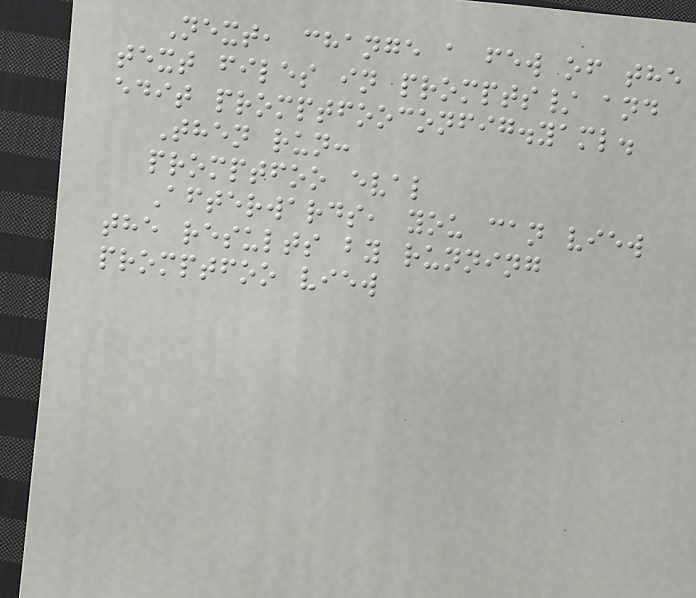Next, change a few of the
text files in prompts/ and
edit promptfooconfig.yaml.
Then run:
promptfoo eval
Afterwards, you can view
the results by running
promptfoo view
